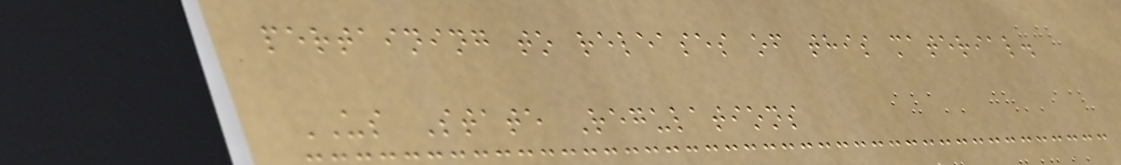pertaining to releases of this material.
US State Regulations
